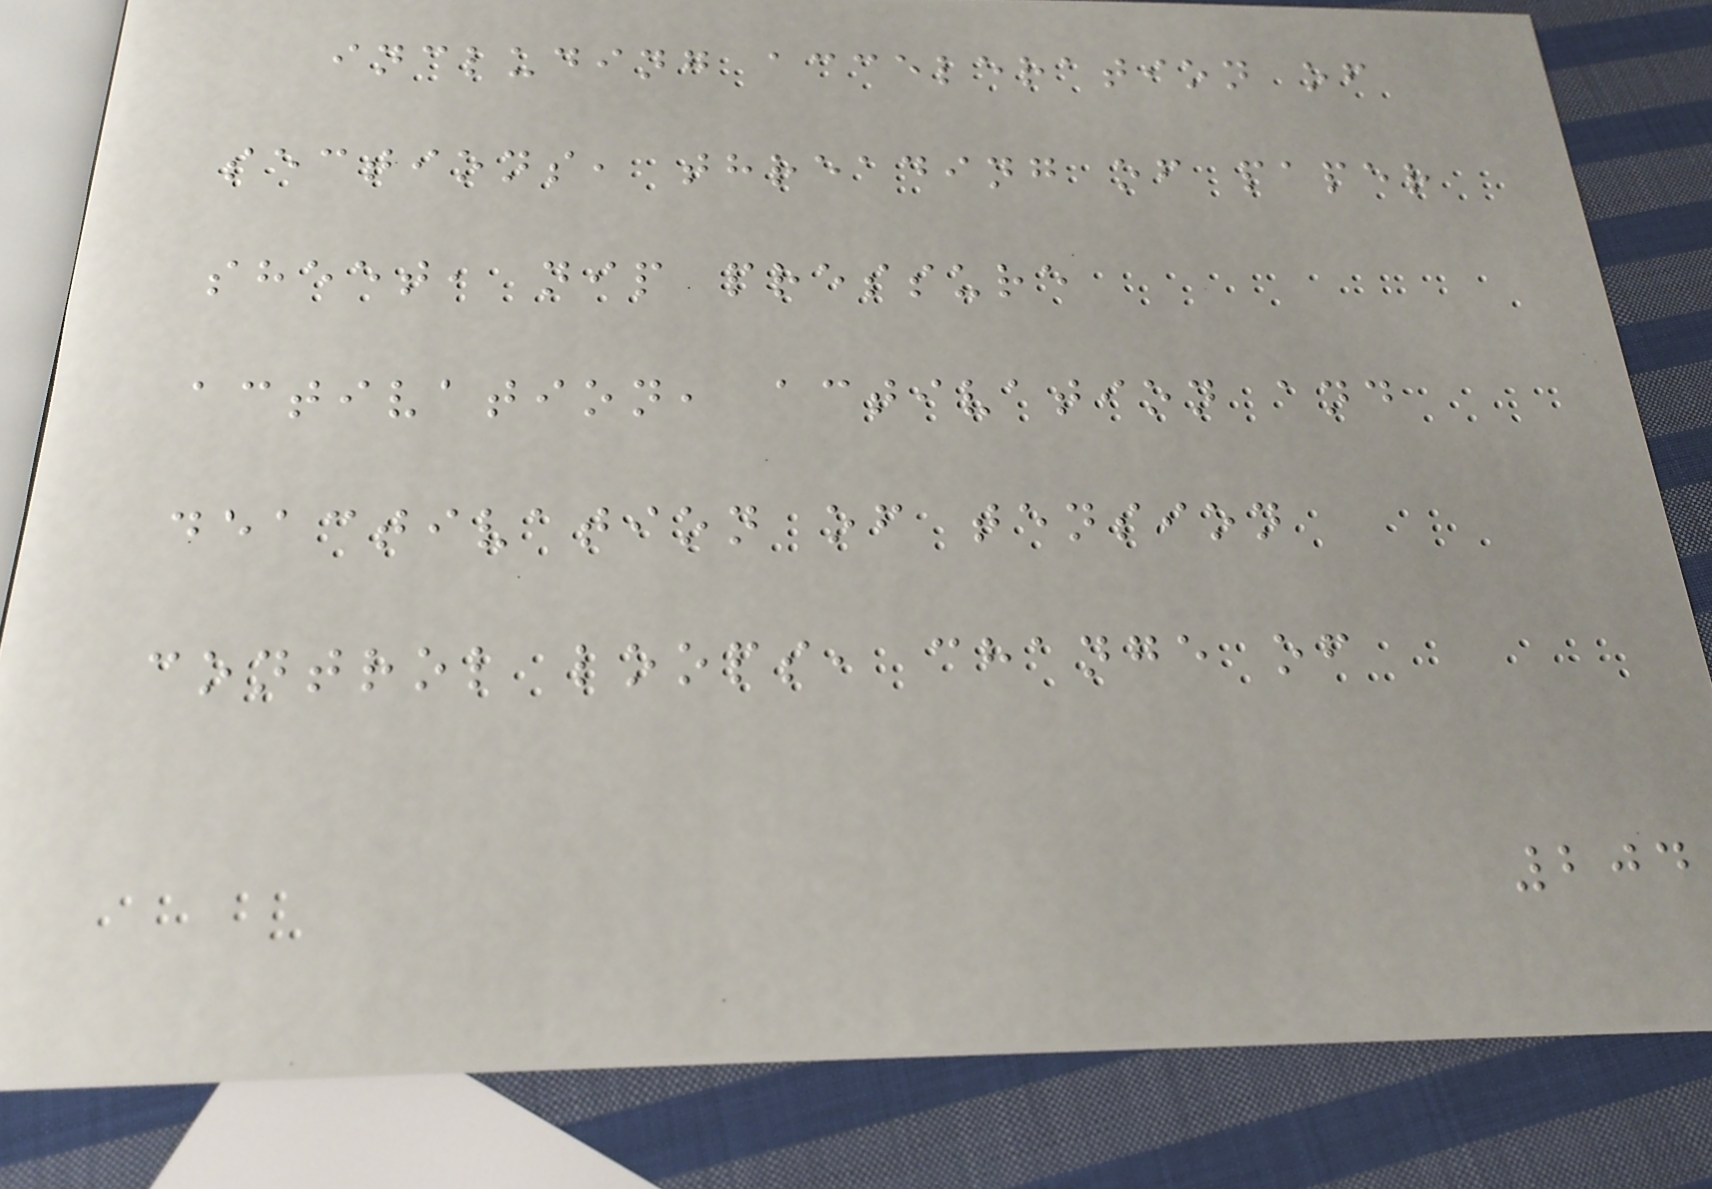including acceleration of
sections, threading of paper
sheet, nip pressure
activation, activation and
deactivation of tension
control loops, change of
204
